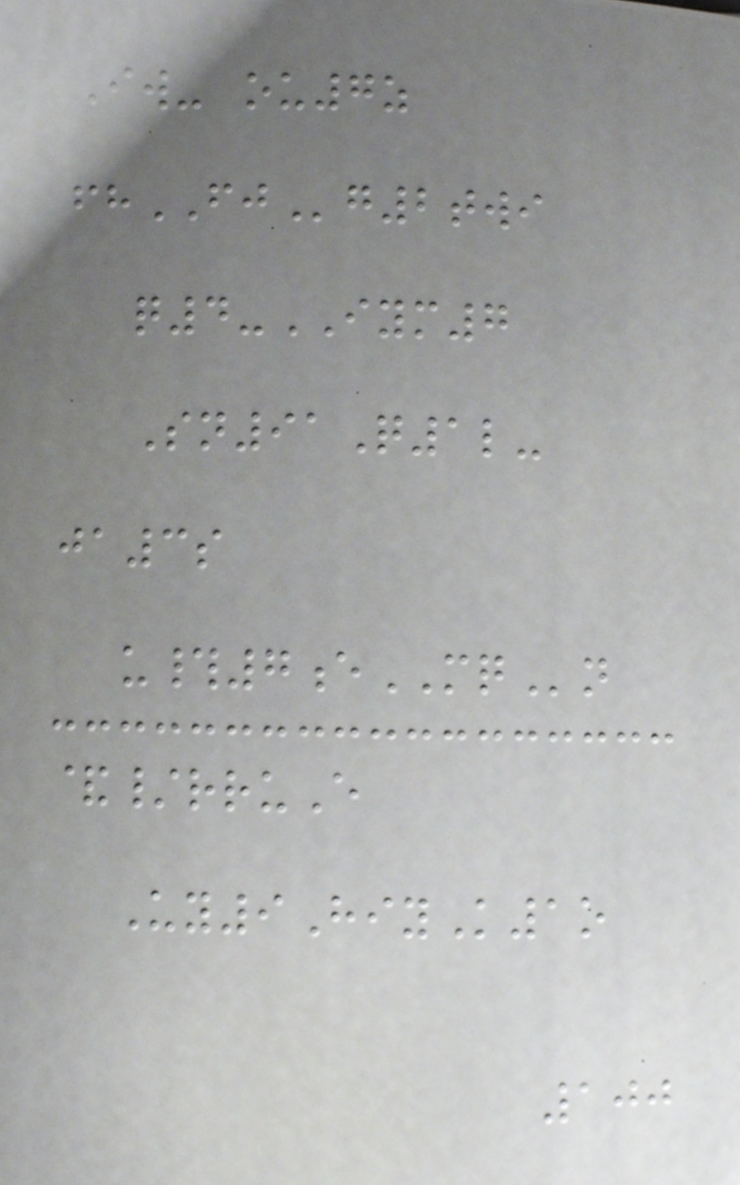Iw- ou7z
fhFJg2twi
q4-IYM7
Sn91Q1l-
ja3s
u#7eMQn
&/rruE
Uy9HiyK1o
100
